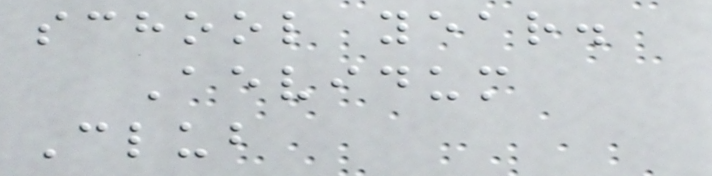school year.
Aevidum
Club
